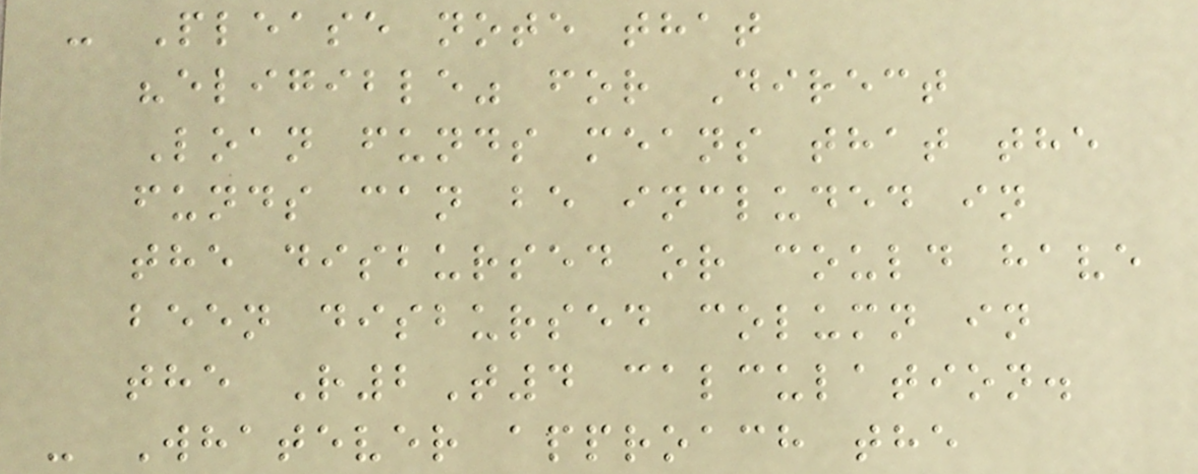- Please note that
"eligible" for Direct
Loan funds means that the
funds can be included in
the disbursed or could have
been disbursed column in
the R2T4 calculation.
- Whatever approach the
